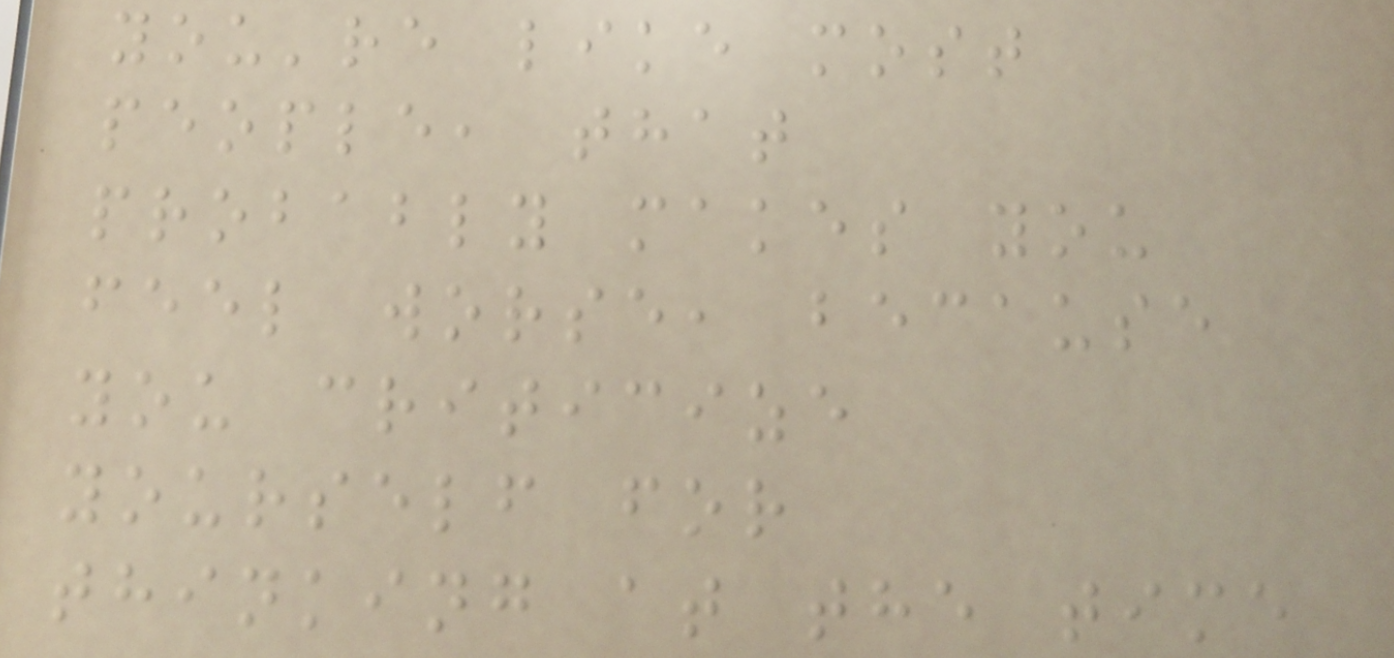you're like most
people, that
probably makes you
feel worse, because
you criticize
yourself for
thinking at the time
